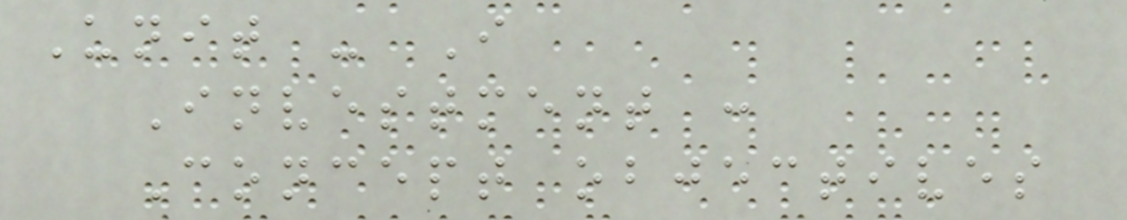Unit - I
Investment :
Concept objectives
